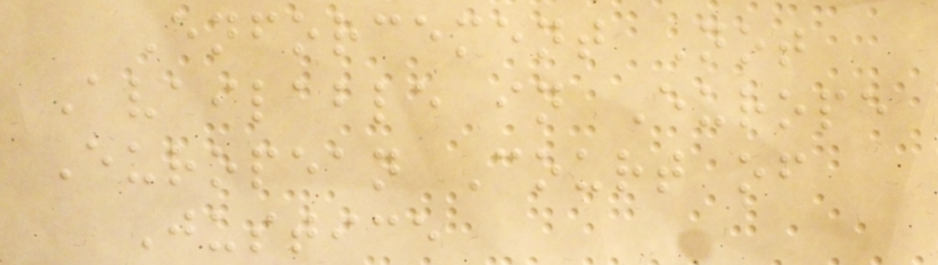Enforcement Not
Available in Europe
European Court of
Justice
